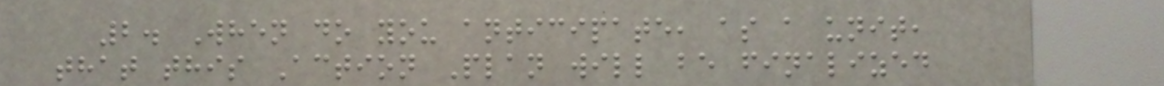2. When do you anticipate, as a unit,
that this Action Plan will be finalized
